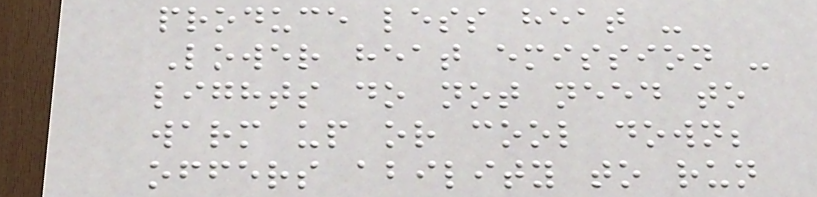produce less heat -
Lower heat emission -
lights do not need to
warm up or cool down;
offers ability to run
